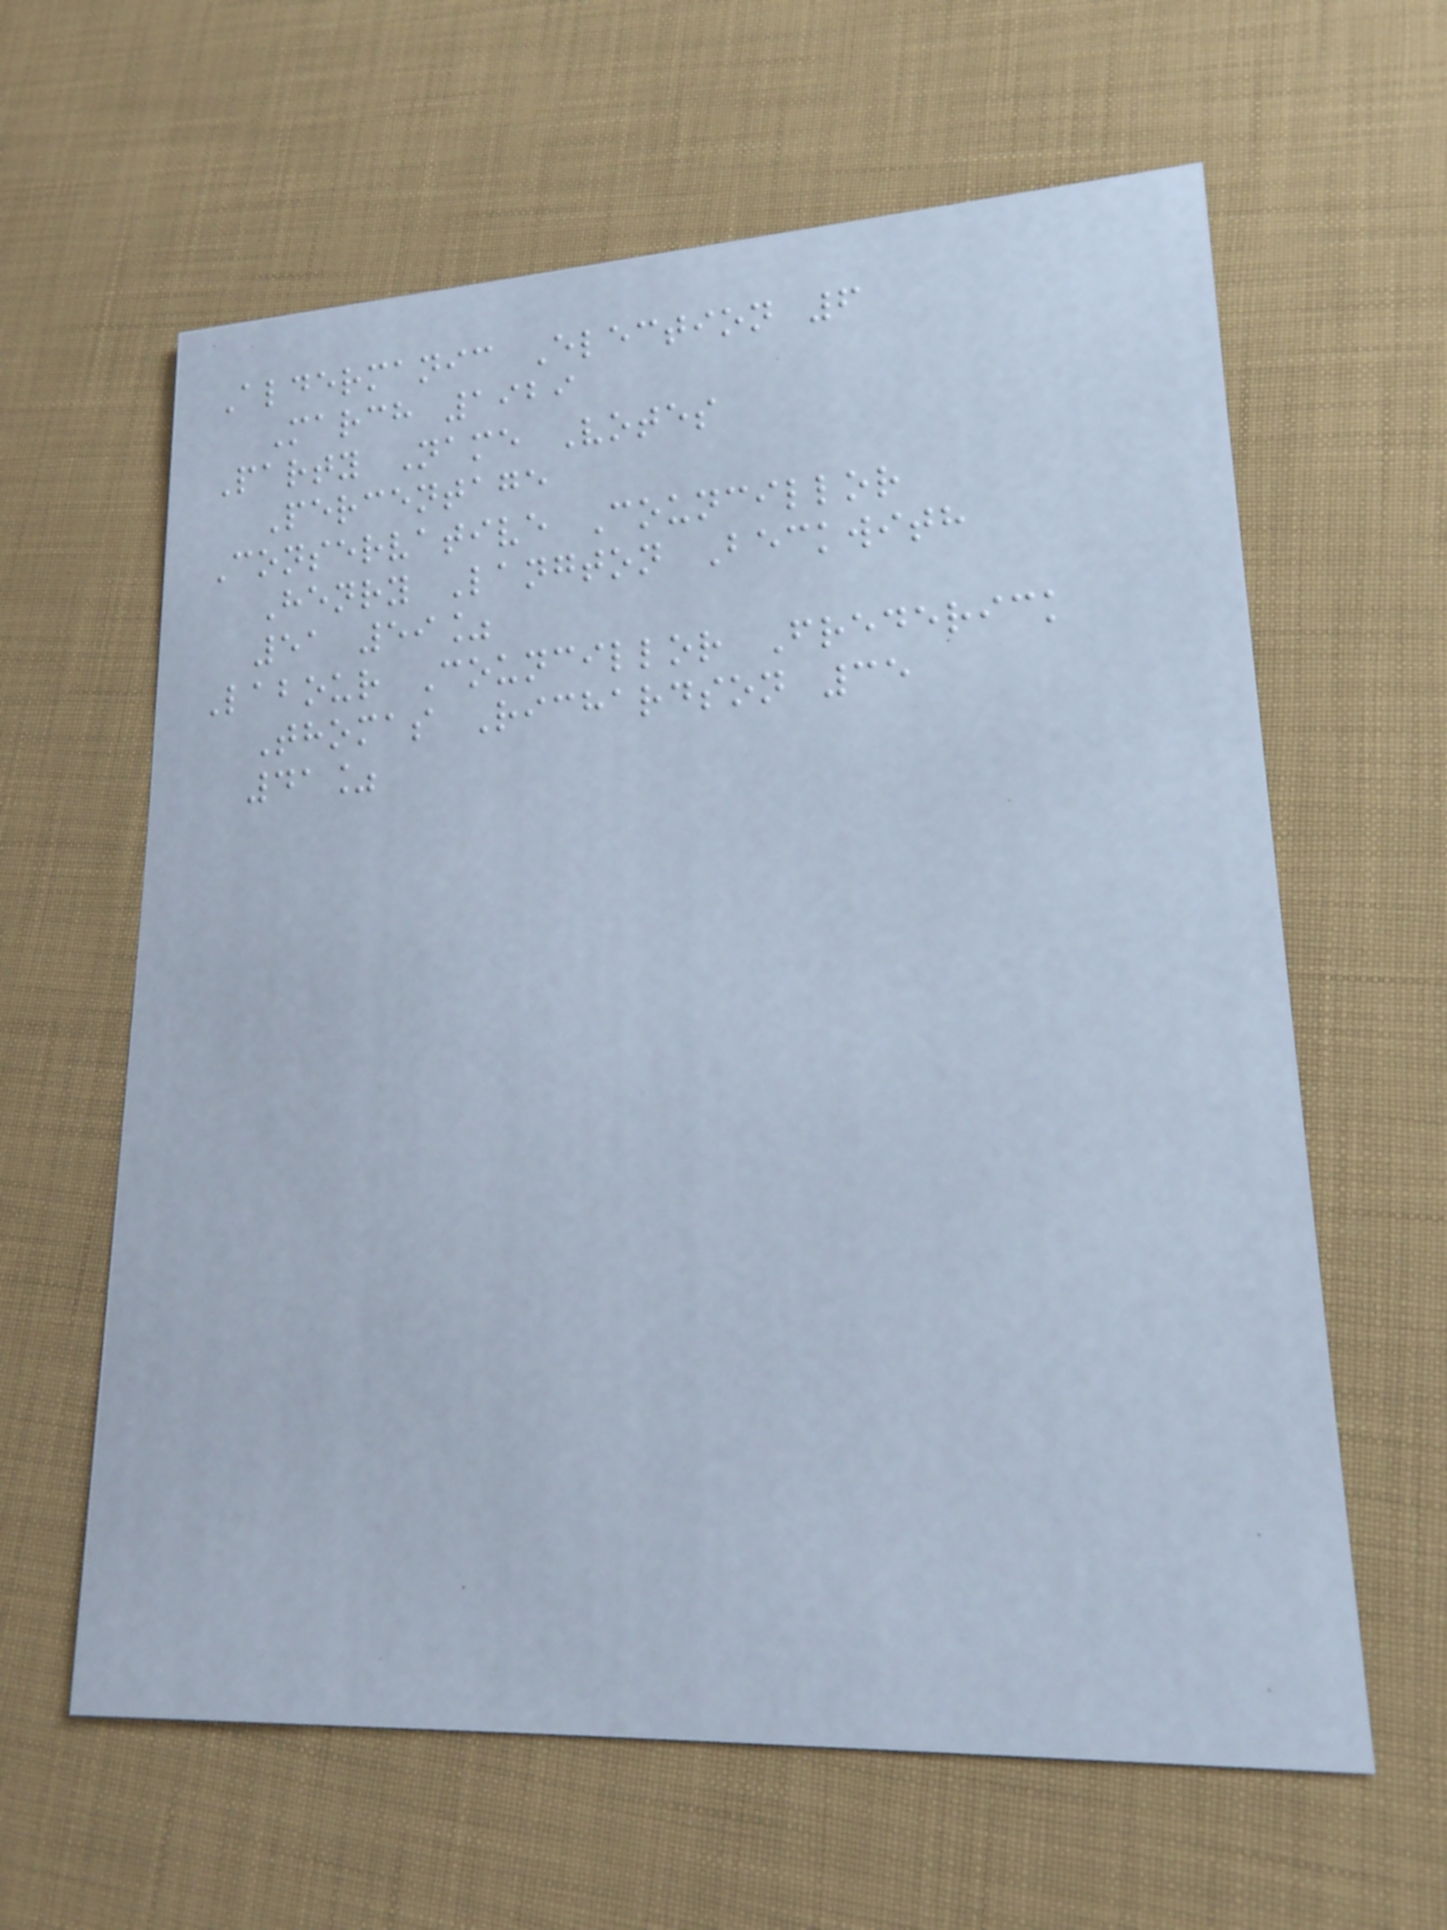Aldermanic Election 6
March 1929
Party Name Votes
Percentage
Conservative Councillor
Henry Langton Beckwith
51 59%
Labour Councillor Frederick
Thomas Richardson 35
41%
